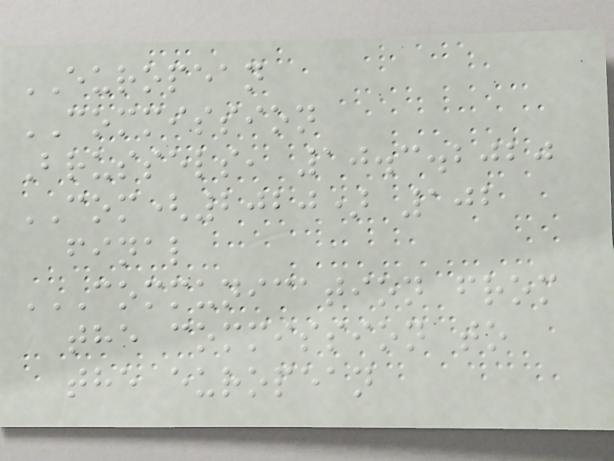EUROPEAN
COMMISSION
Brussels, 10.3.2020
COM(2020) 102
final
COMMUNICATION FROM
THE COMMISSION TO
THE EUROPEAN
